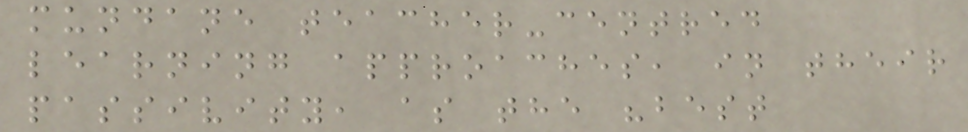mundane teacher-centred
learning approaches, in their
passivity, as the "best
